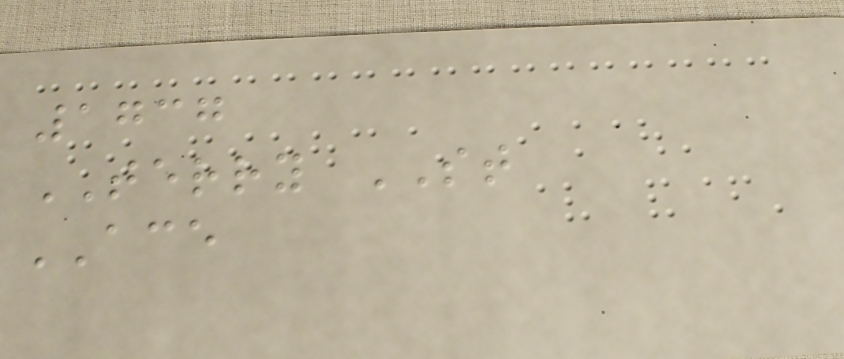1737
TERRY ST
ACE
